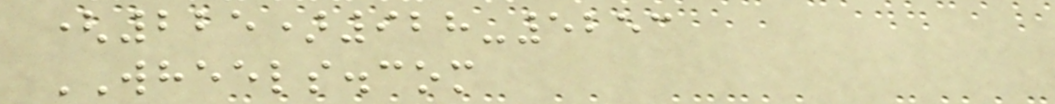(225)928-5253
WHEELS.com
